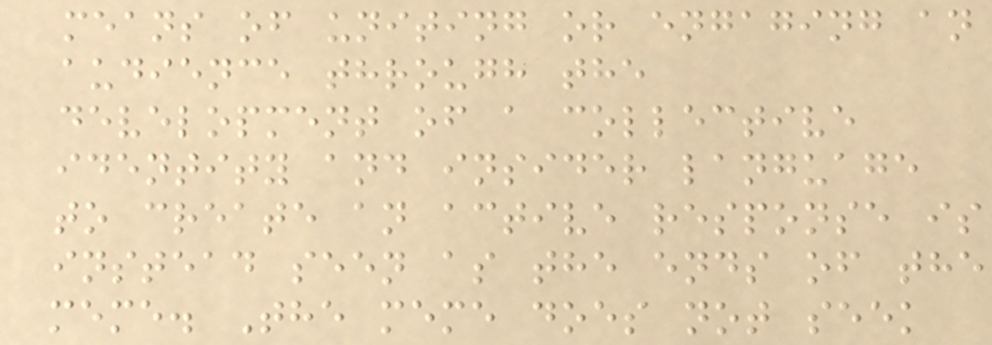means of uniting or engaging an
audience through the
development of a collective
identity and insider language
to create an active response is
instead seen as the ends of the
meme. The meme does not seek
